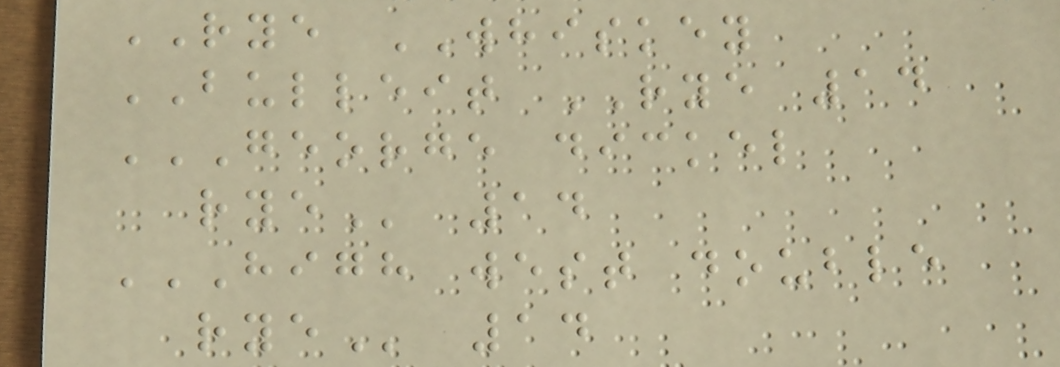RYE WHISKEY
BULLEIT RYE 14
GEORGE DICKEL
RYE 14
HIGH WEST DOUBLE
RYE 14
